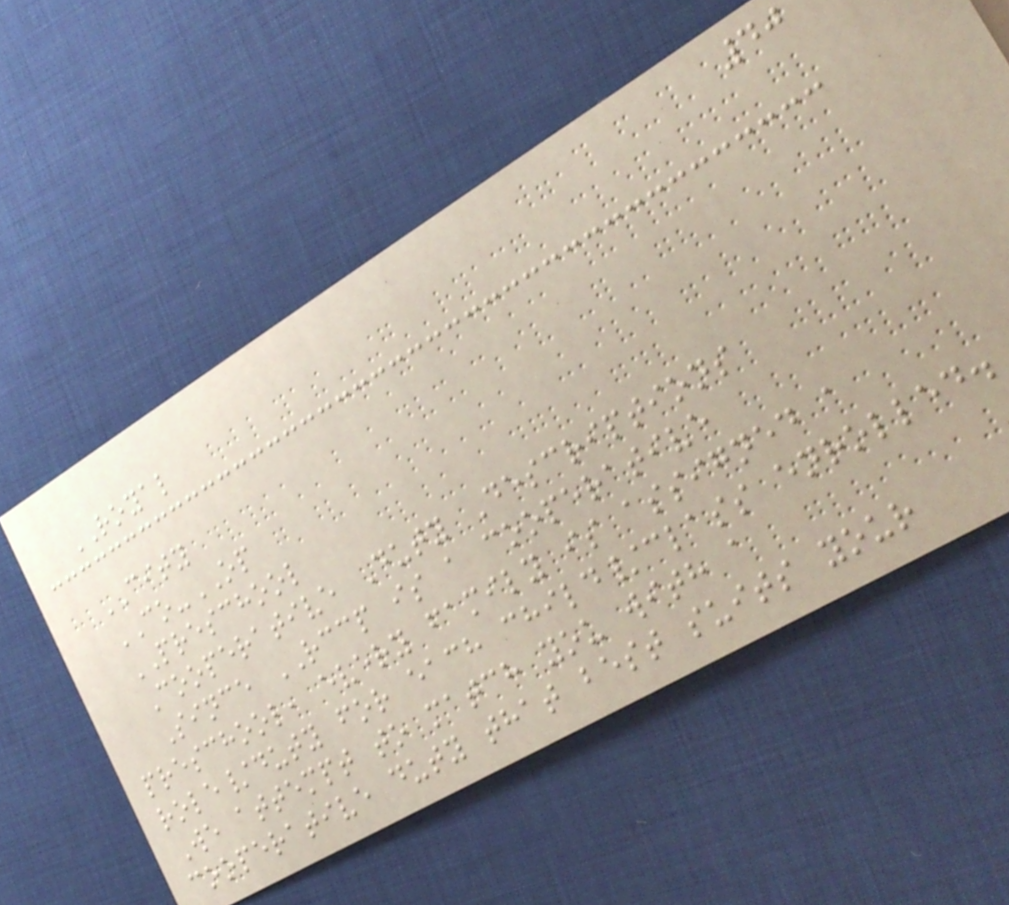40
ROYAL
CITY
CO-OP
PRESCHOOL
Cooperative Duty Descriptions
Since RCCP is a cooperative
preschool, every family is assigned a
role/duty for each child/class enrolled.
We attempt to match you with a
cooperative duty that best suits your
